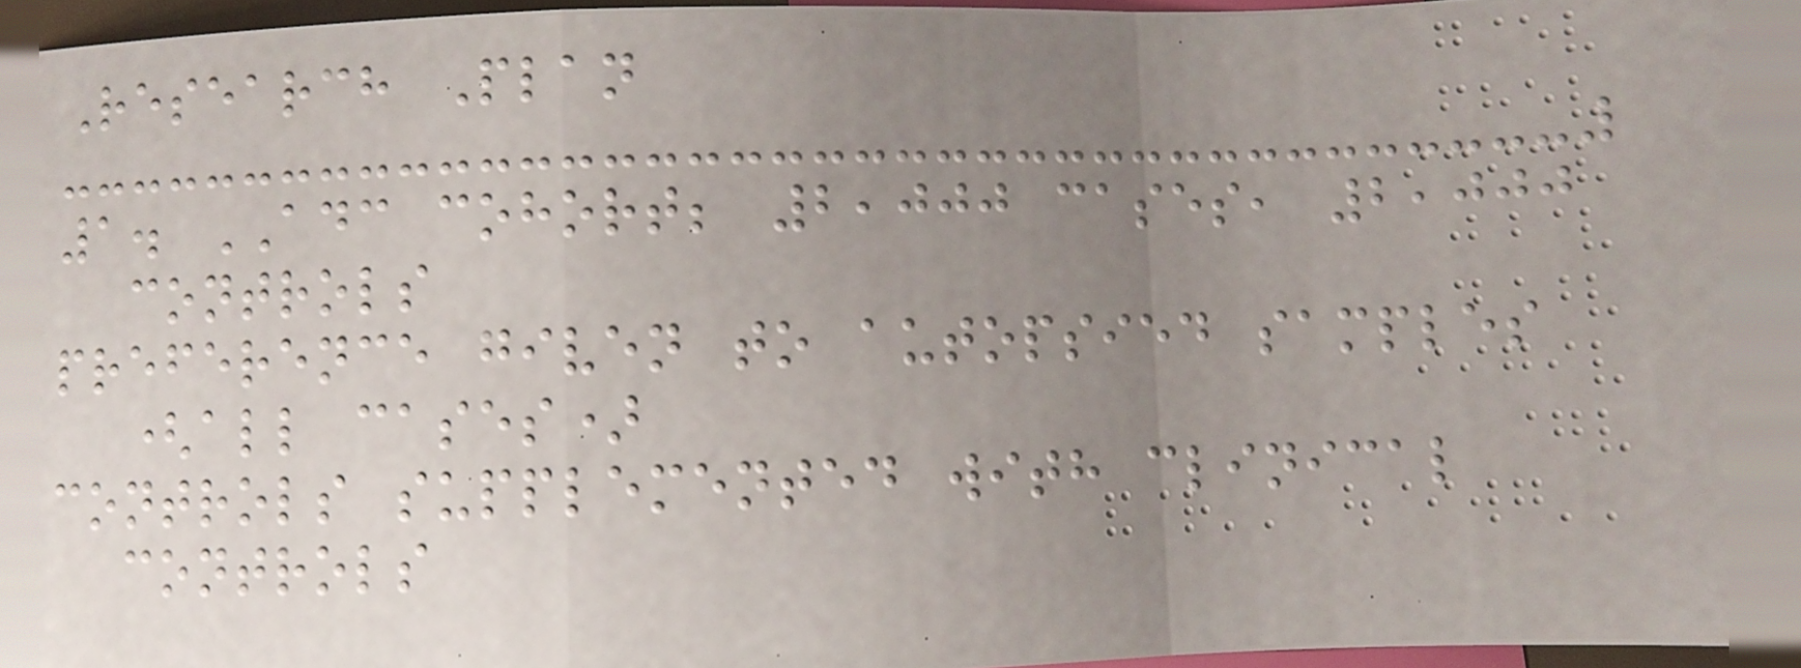Research Plan
1. ADC cohort; 2,000 cases, 2,000
controls
preference given to autopsied samples
(all cases)
controls supplemented with clinical
controls
